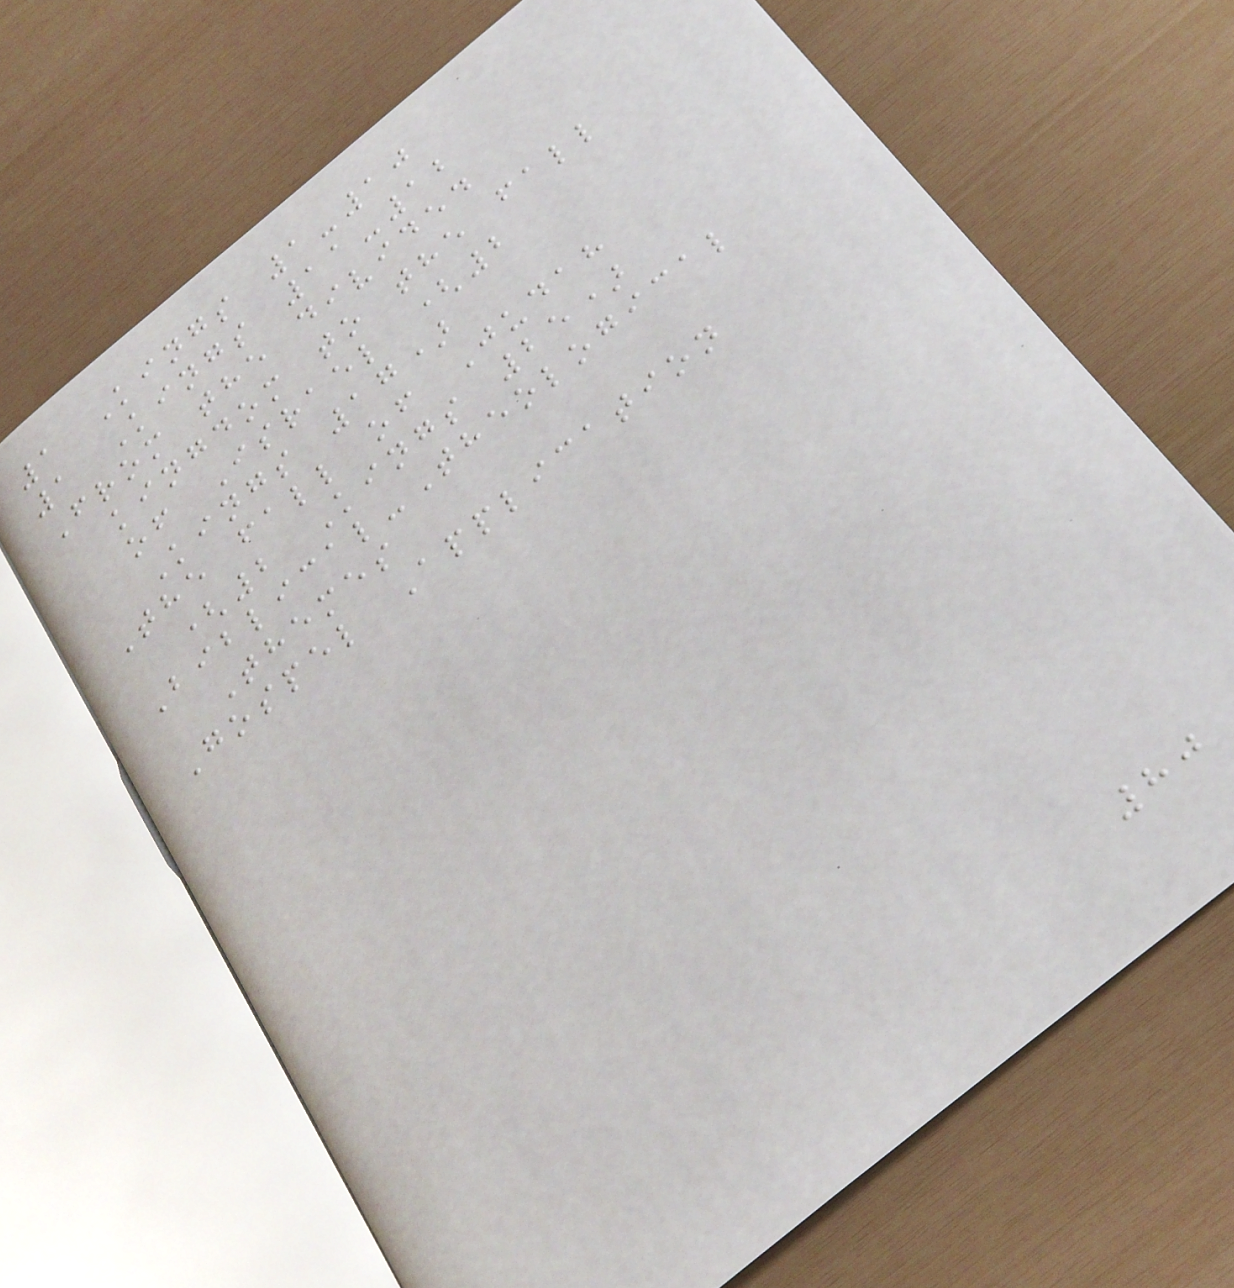1 Kings 1-10
1 Kings 11-12
From the divided
kingdom to the fall
of Israel (2
Kings 17)
The fall of Judah
(2 Kings 25)
Biblical-Theological
Themes
Gospel Application
80
